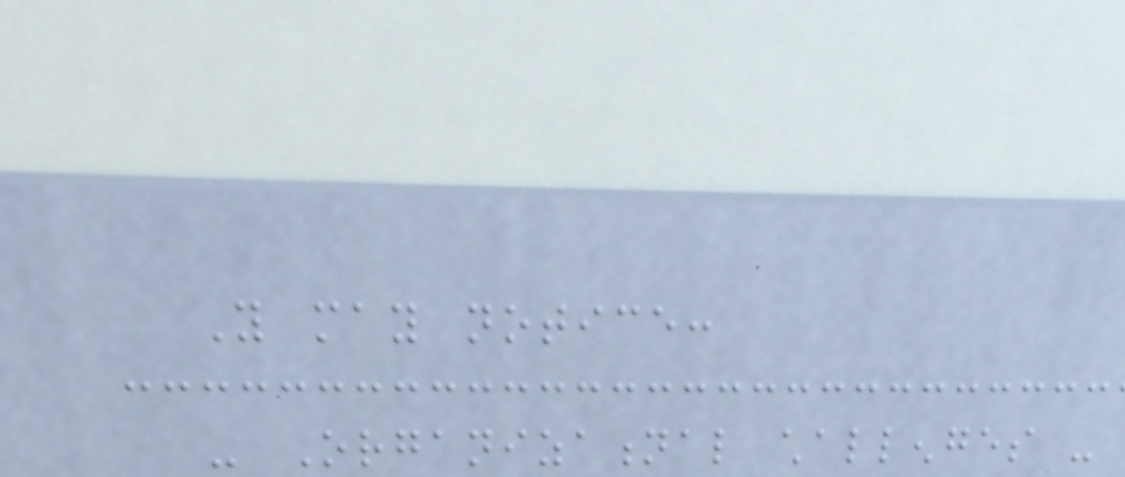You may notice:
- Organizational challenges -
